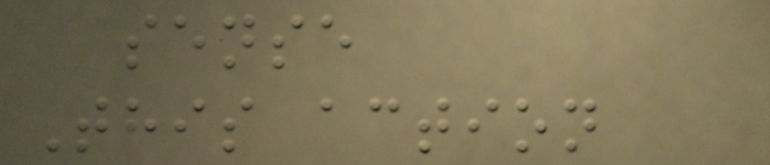sense
This action
